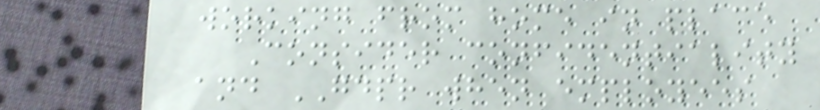working from home in place
Consider confidentiality
and GDPR when employees
